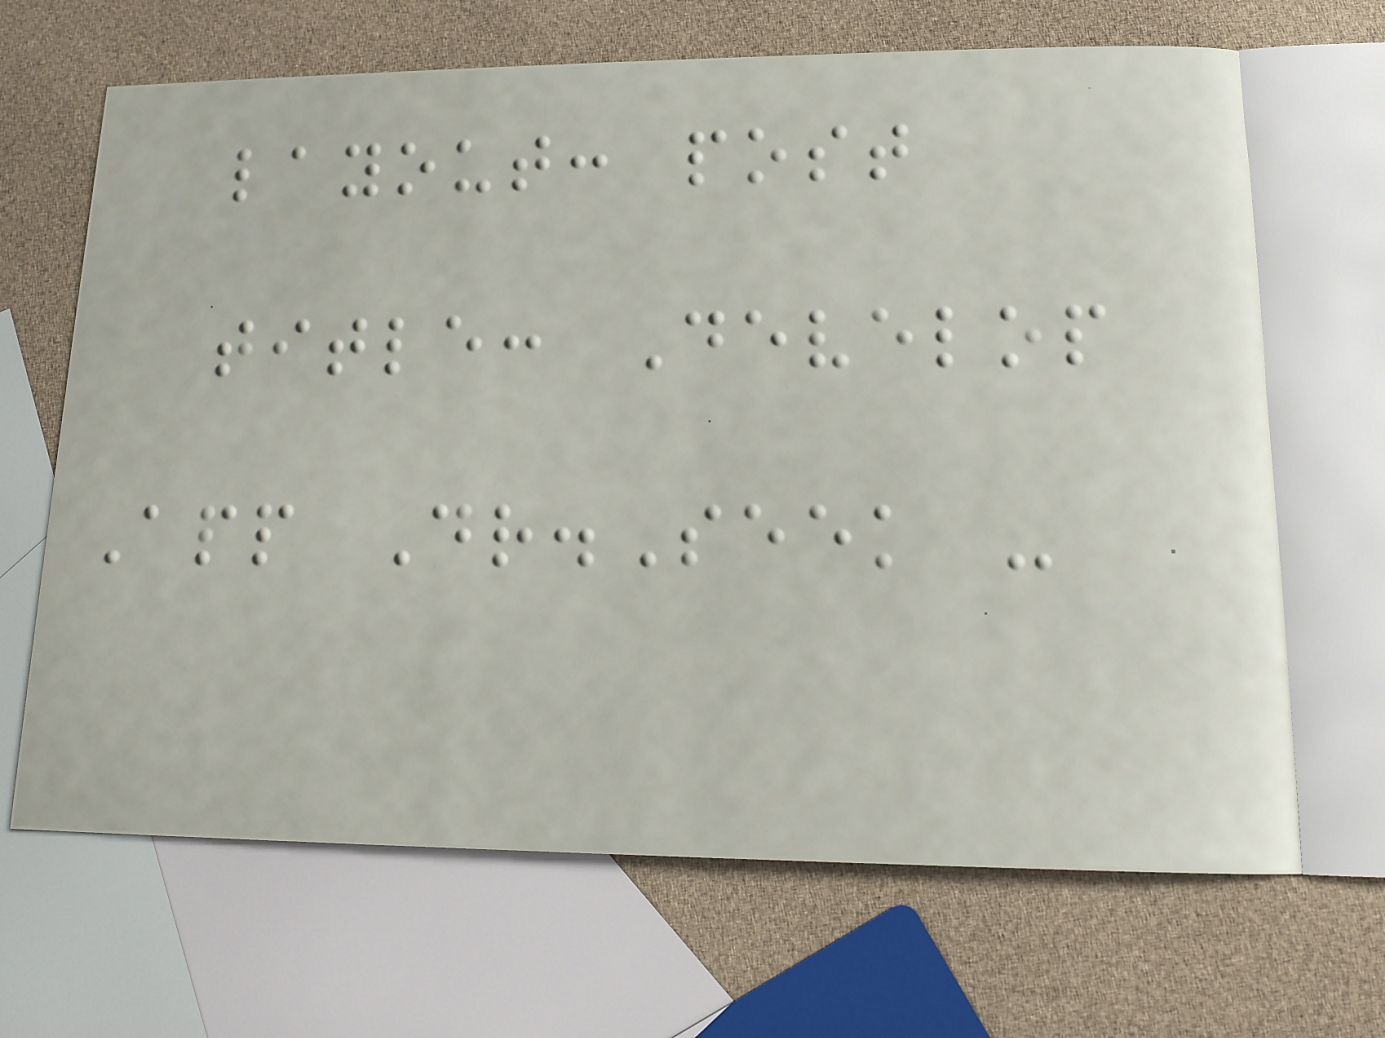layout: post
title: Develop
App Dr.Seek -
